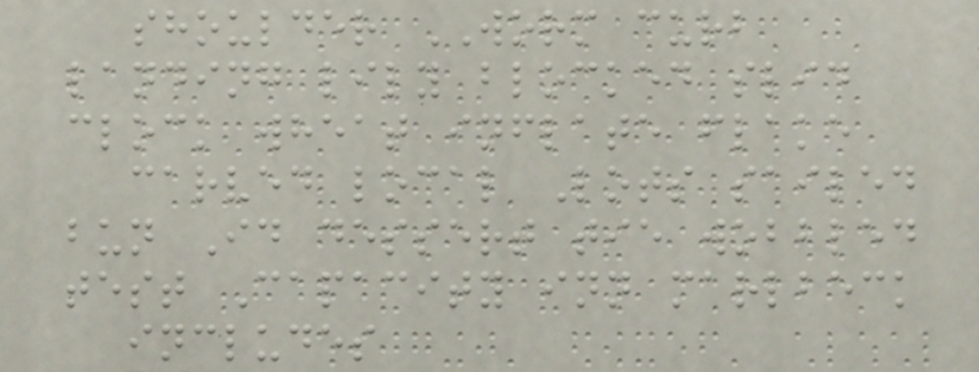shoulder WORM curb
landing lily blocked slid
clock wheat inflate flake
carved local Lots sailed
bun Id dessert tie wobbled
test Capacity inn marlbeck
includes
